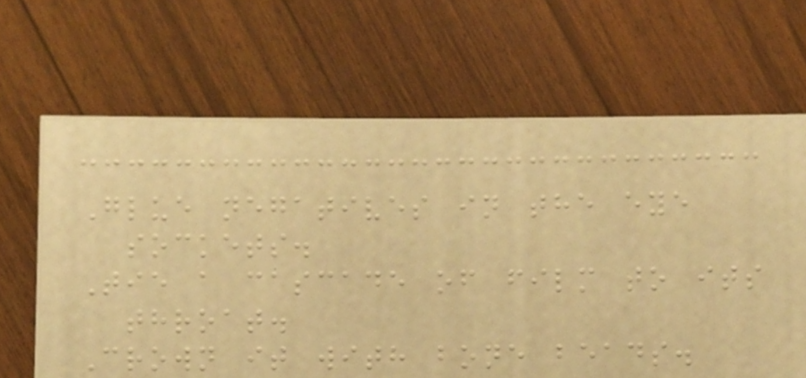Glue negatives in the eye
sockets.
Tie a cascade of film to its
throat.
Crown it with bone beads.
